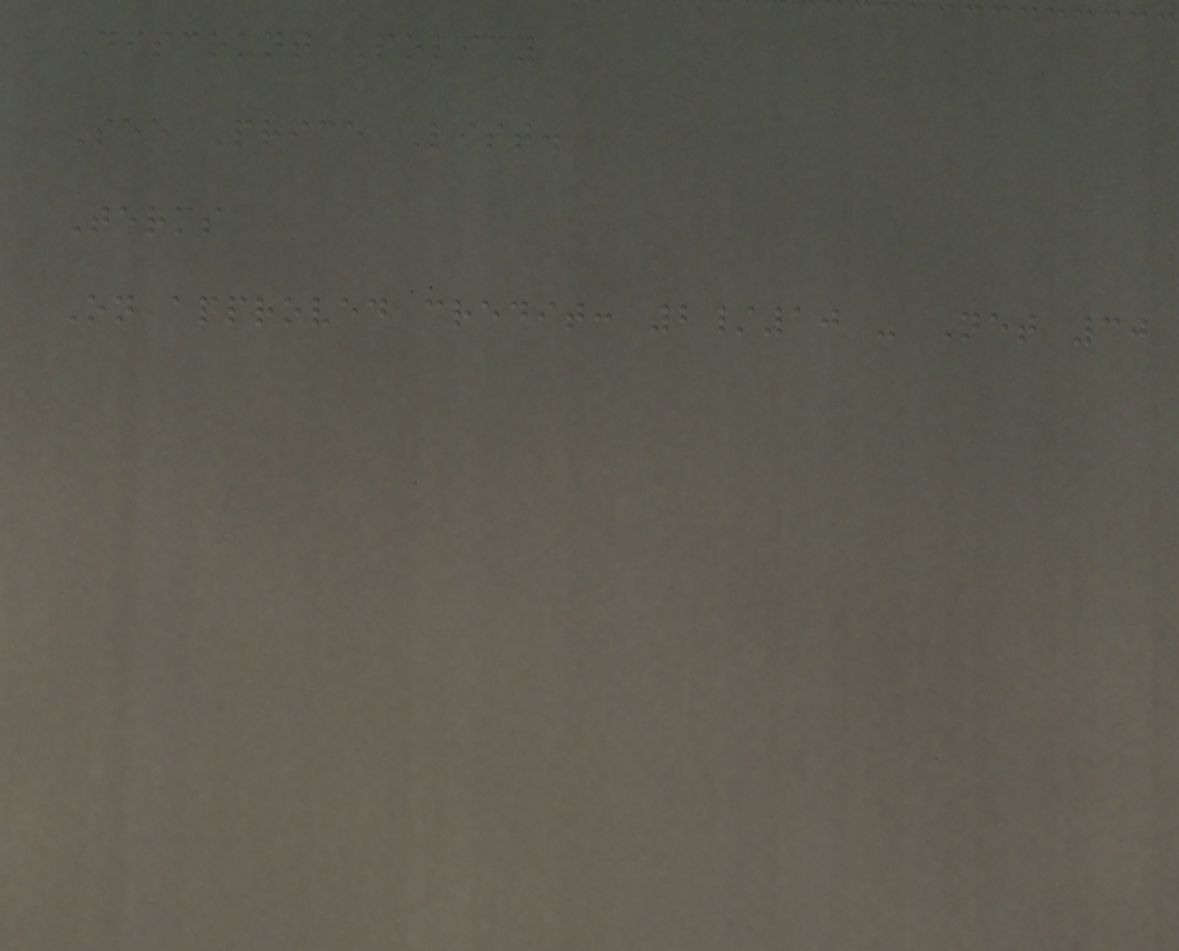Discount Policy
See Price List.
Terms
On approved credit: 2/10 - Net 30
